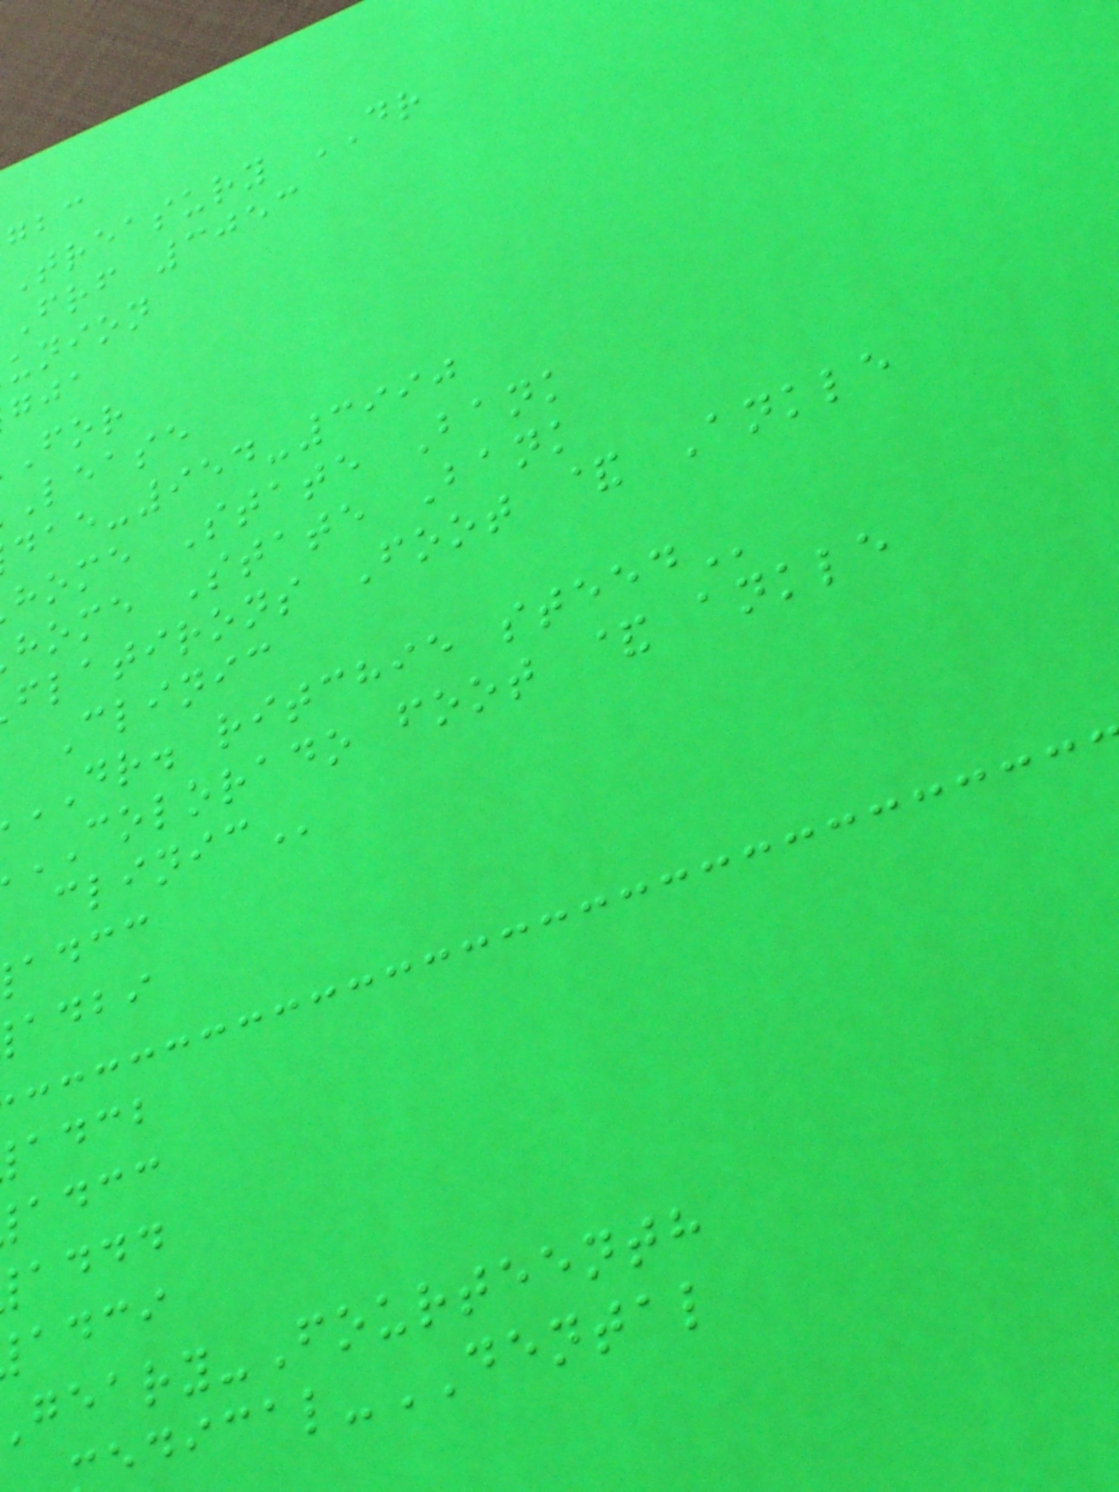treasury DR
frf 3053
union
lease
-954-3990
home State Bank
home State Bank
flatirons Foot & Ankle
Clinic
DR. ritchie
COLORADO foot & ankle
adcc
adbi
adcb
adcc
addd
adci
eary-Fourteenth
-DENTAL
